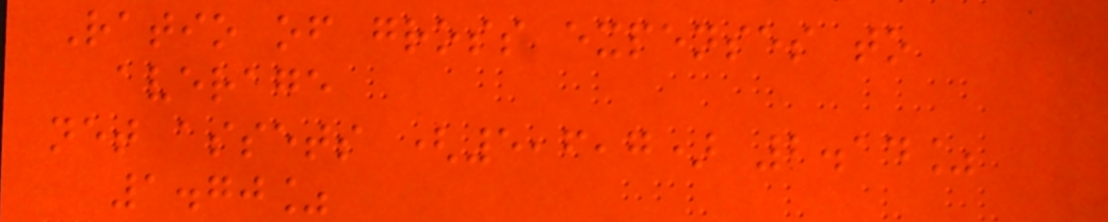Ratio of gross expenses to
average
net assets (5,6,7) 2.14%
1.70%
